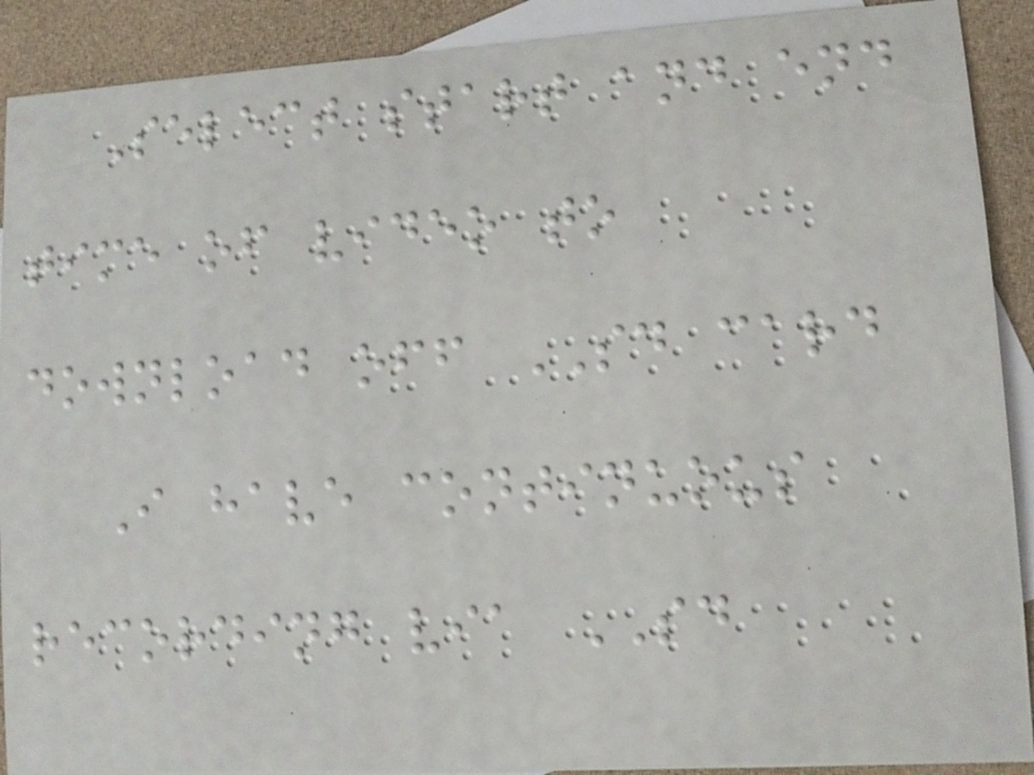Select start and end
time of video to
download off SD card
I have continuous
recording via SD
